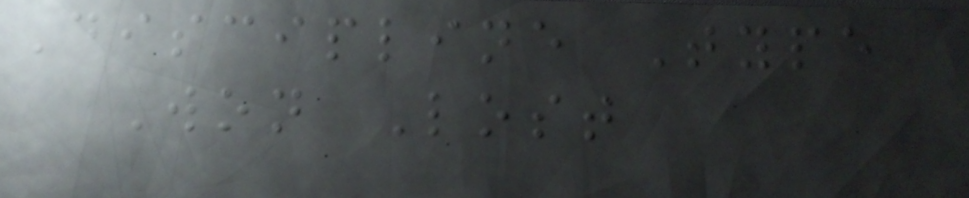Discipline Type
Won Lost
